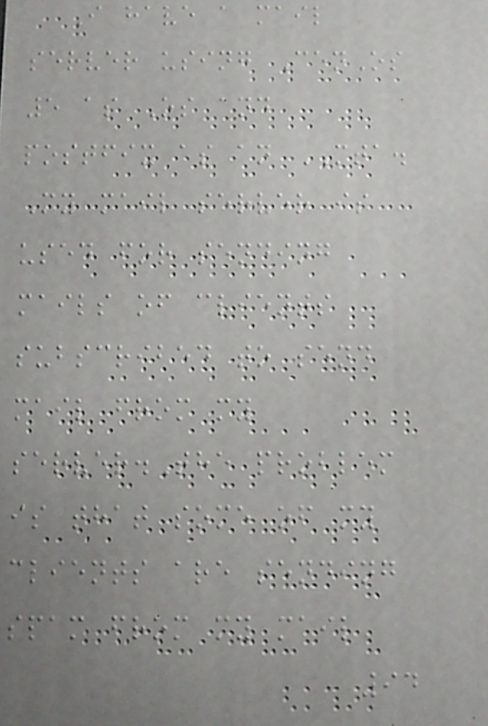I have a mail
server using CenOs
5 as Os and
postfix as an MTA.
My mail server is
used for sending
mails of clients
subscribed to send
mail from my
server.The problem
is that some of my
clients are sending
spam from my mail
94
